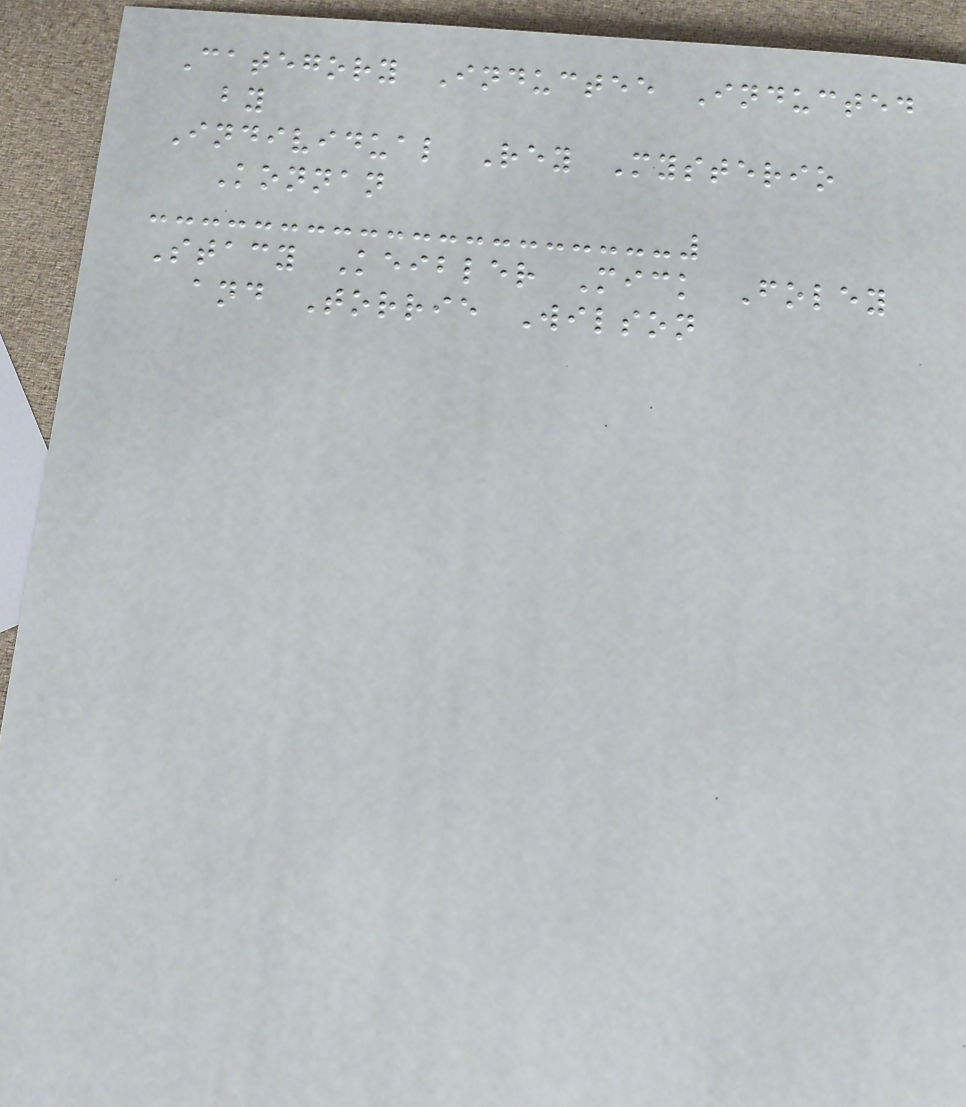Category Inductee Inducted
by
Individual Rey Mysterio
Konnan
Stacy Keibler Mick Foley
and Torrie Wilson
